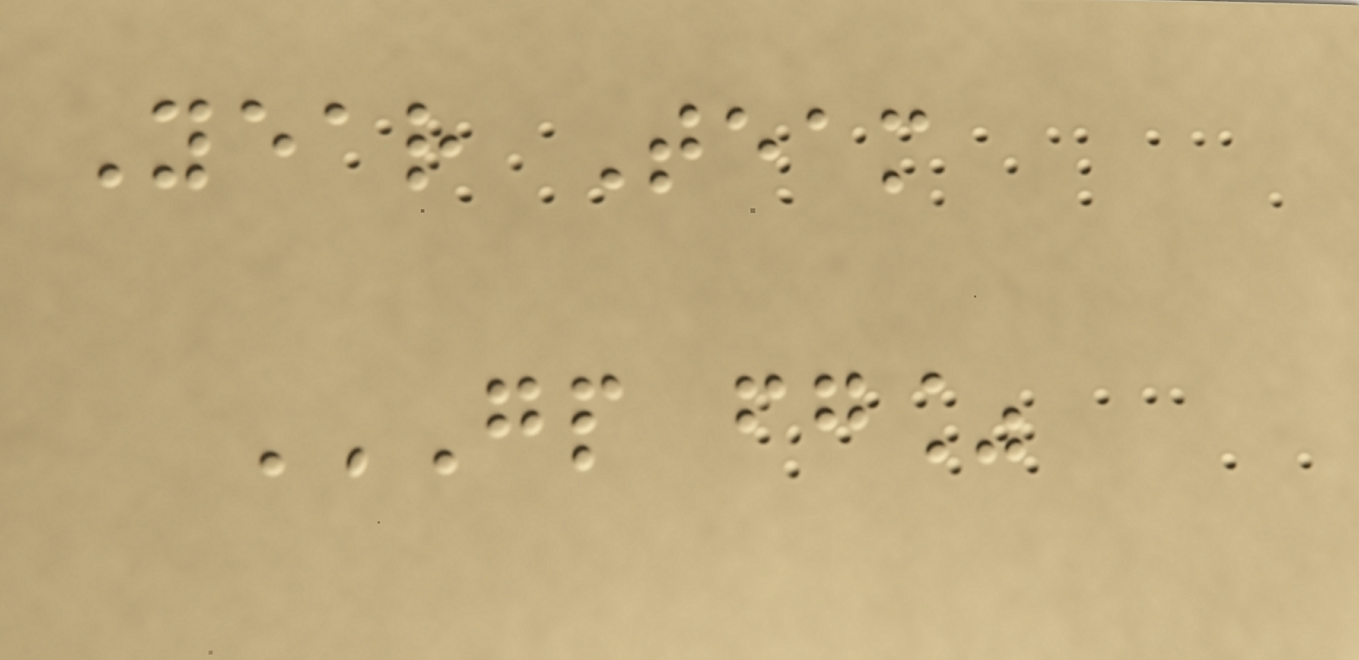Year Team
GP FG%
